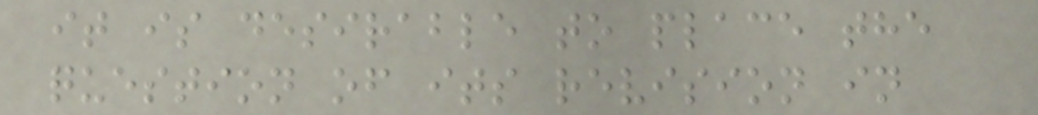it is desirable to place the
question of its revision in
